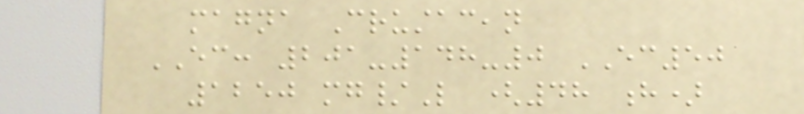magna Crustacean
EC: 201-148-0 EC50
1250 mg/L (48 h)
